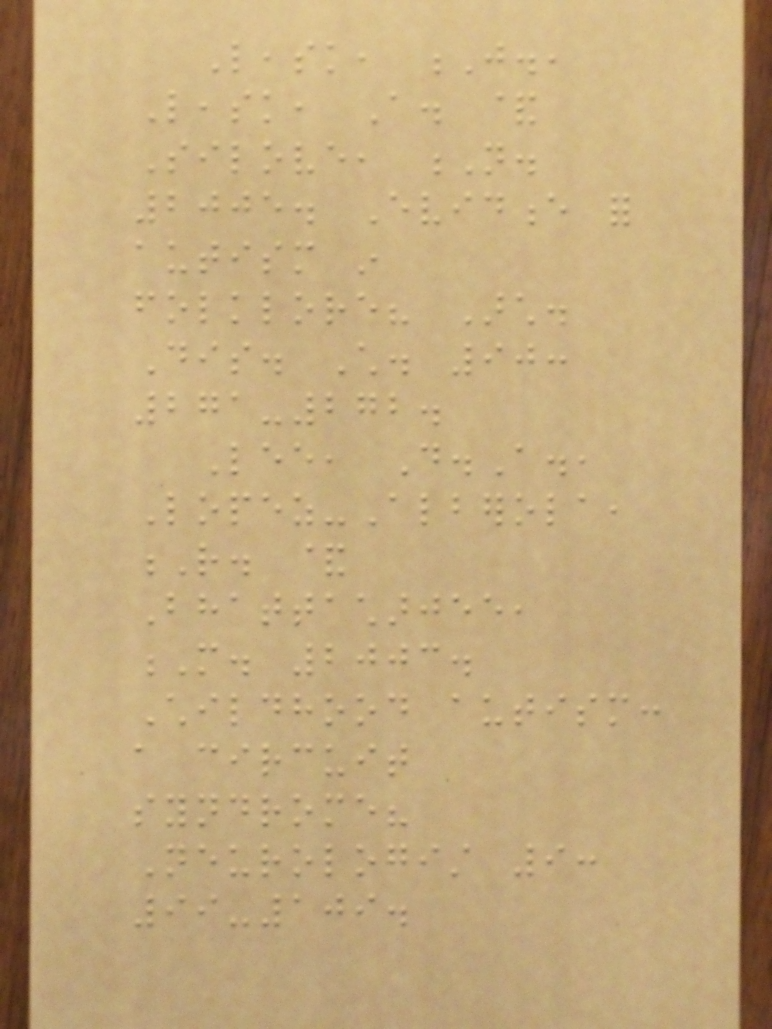Leask, J.,
Leask, A. &
Silove, N.
2005. Evidence for
autism in
folklore? Arch.
Dis. Child. 90:
271-272.
Lee, D.A.,
Lopez-Alberola,
R. &
Bhattacharjee,
M. 2003.
Childhood autism:
a circuit
syndrome?
Neurologist 9:
99-109.
